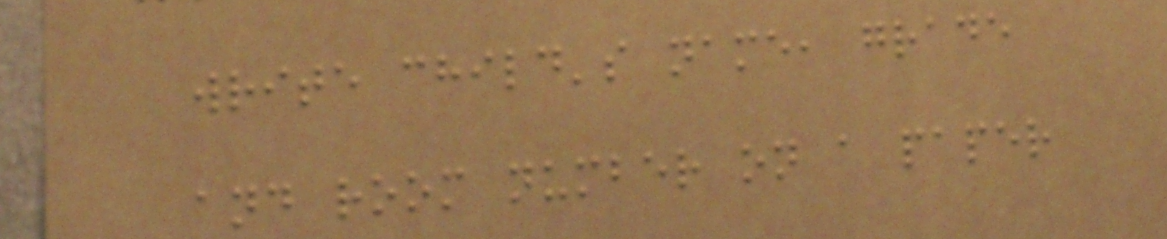write child's name, grade
and room number on a paper
